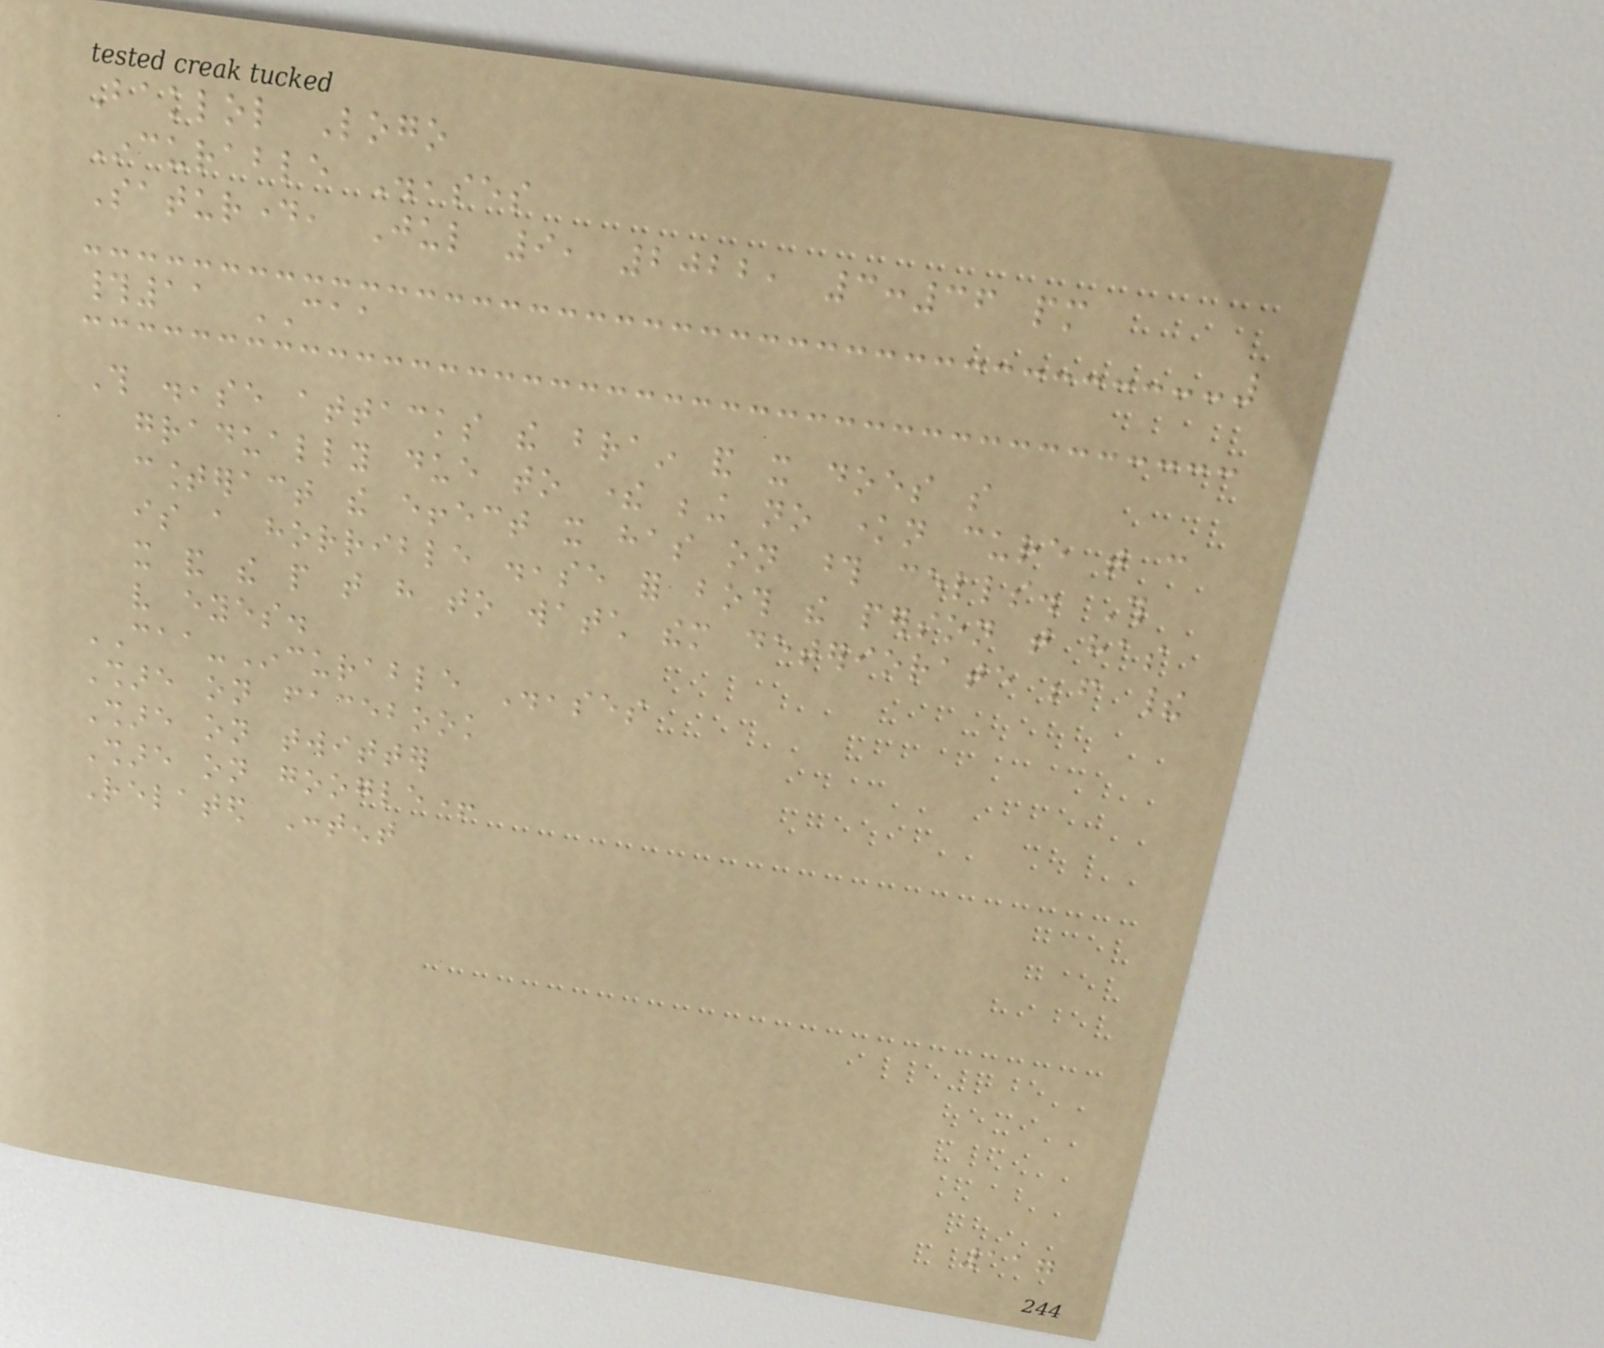Baklol Logo
Incurable Diseases
Saturday, Jul 9, 2022, 3:36 pm
#11 CAA
This disease attacks the brain and it does so
gradually due to there being no known cure that can
counteract the effect it has on those cells. This
is a horrible disease for both the person that has
it and the people that have to watch them deteriorate before their
very eyes.
CAA-Incurable Diseases
Share on facebook
Share on twitter
Share on google+
Related Content
117
